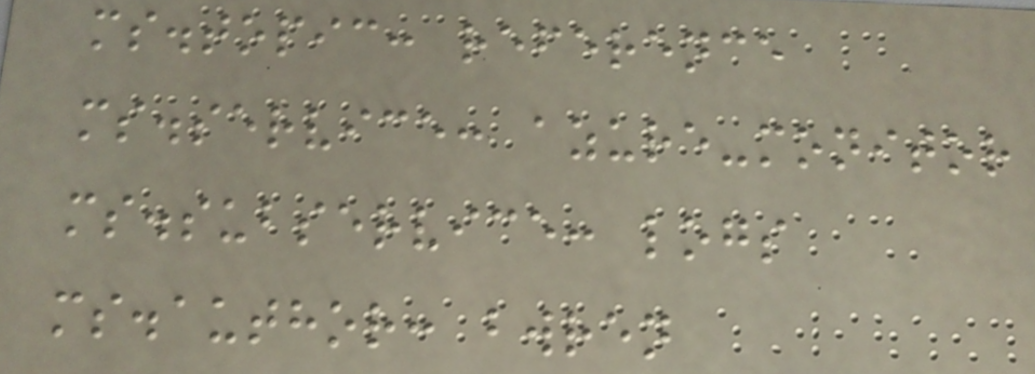ms.topic: reference
ms.service: azure-monitor
ms.subservice: logs
ms.author: bwren
